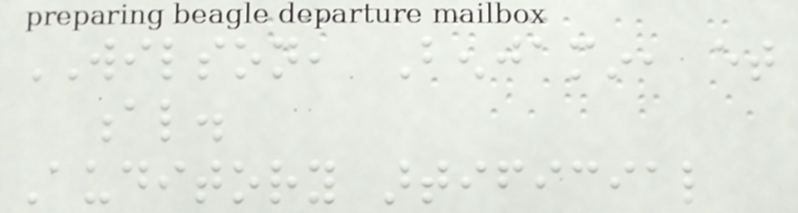WILSON, Benjamin, et
al.
Auditory artificial
